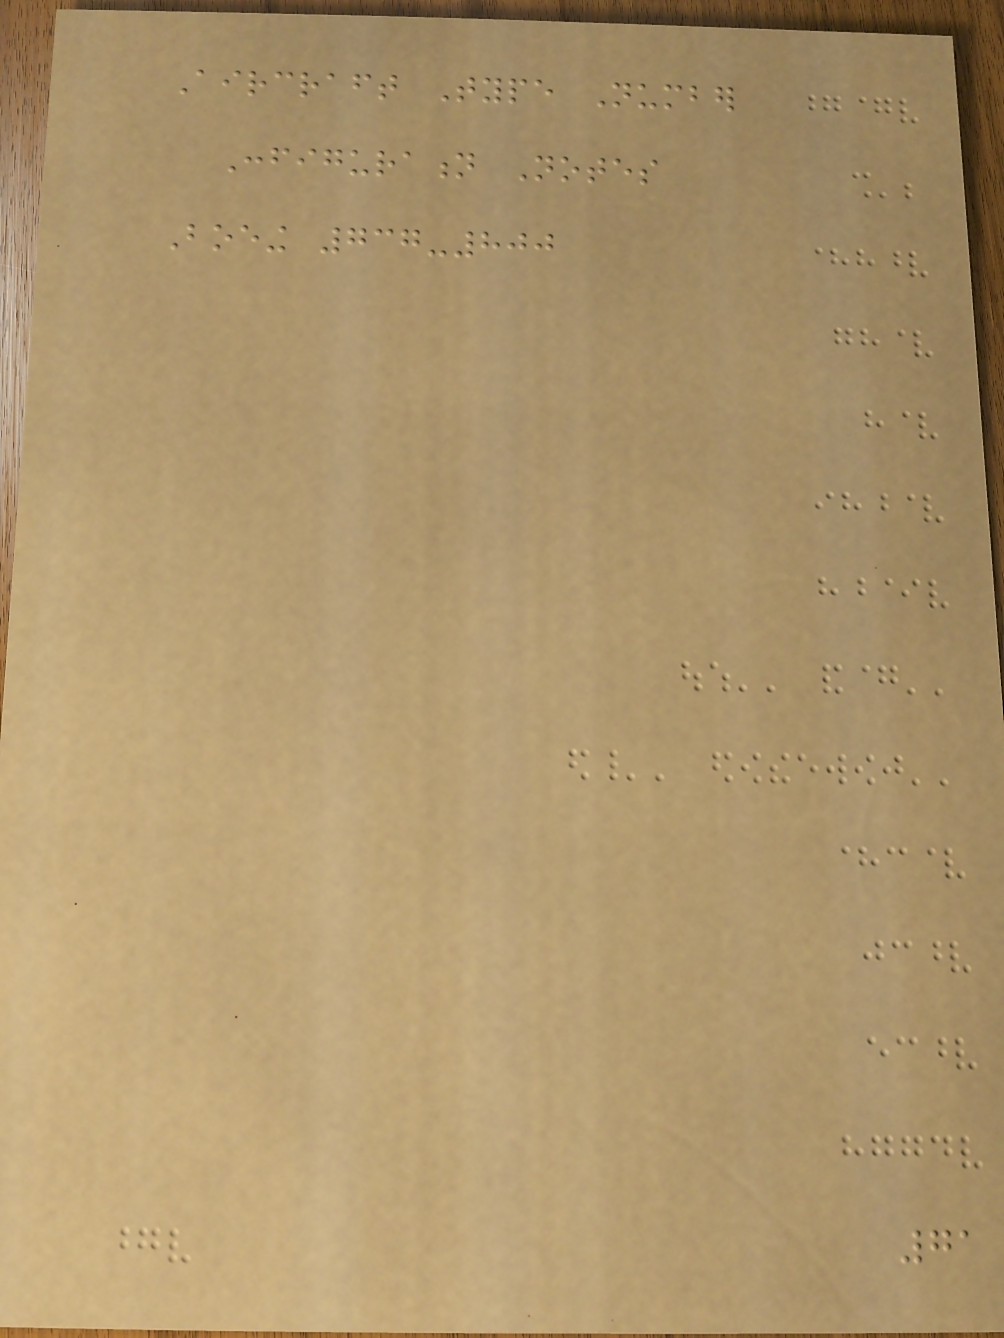Aircraft Type Number
Configuration Notes
Boeing 737-800
71
